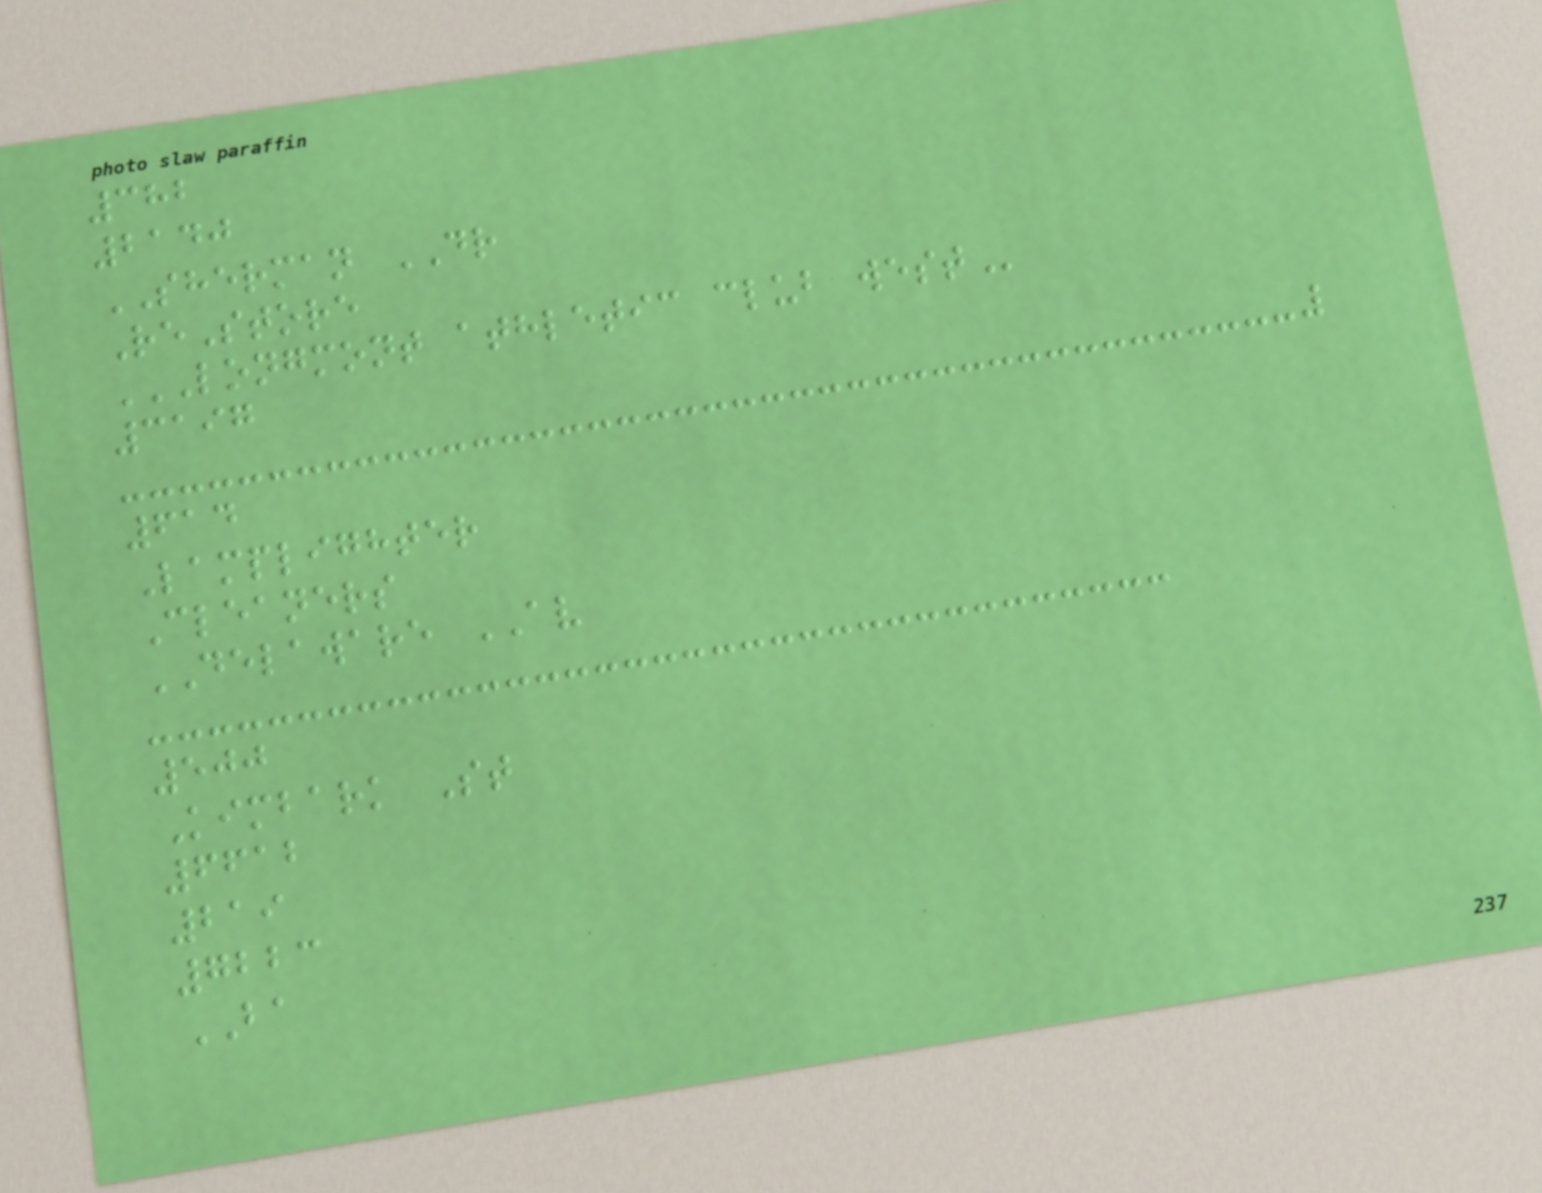382
2140
SHERMAN DR
ReStore
LONGMONT ATHLETIC CLUB WEST
3197
614
Lamplighter
Cleaners
DELAWARE AV
500
Kimbark St
6612
219
7223
BA
